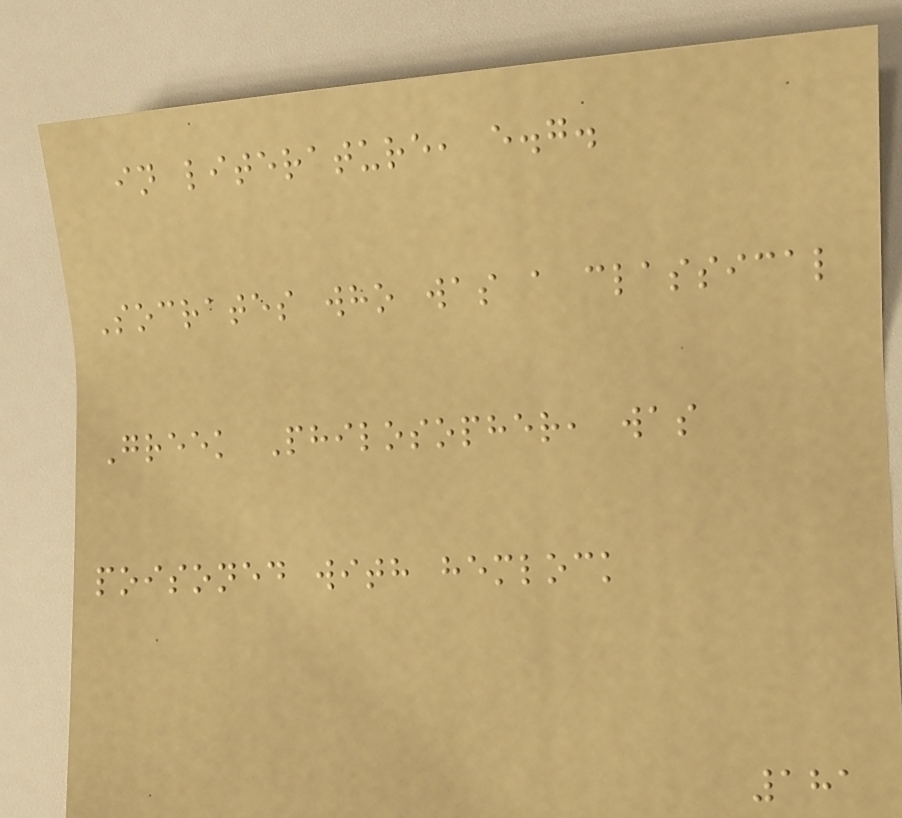in literature, e.g.
Socrates who was a classical
Greek Philosopher, was
poisoned with hemlock
181
